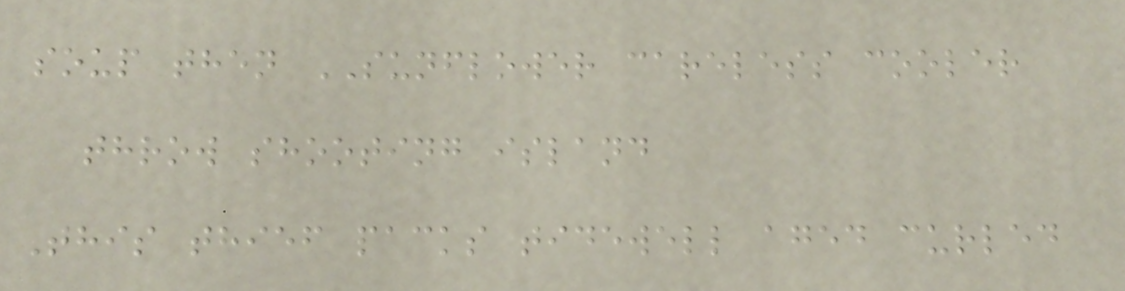soup then SUNFLOWER careless cooler
throw shooting island
This thief packs tidewell aged curled
